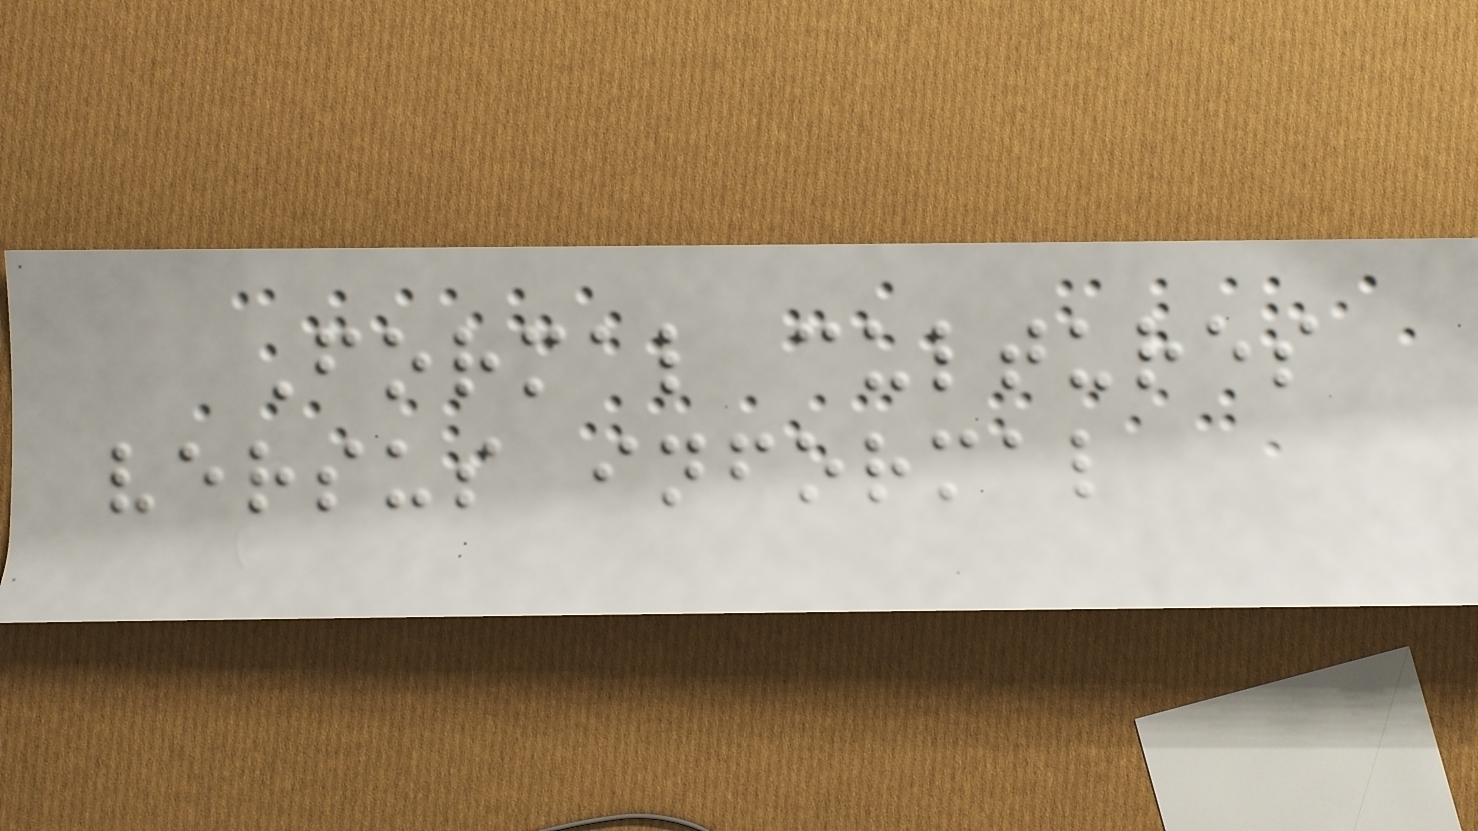Formal cultures
versus informal
